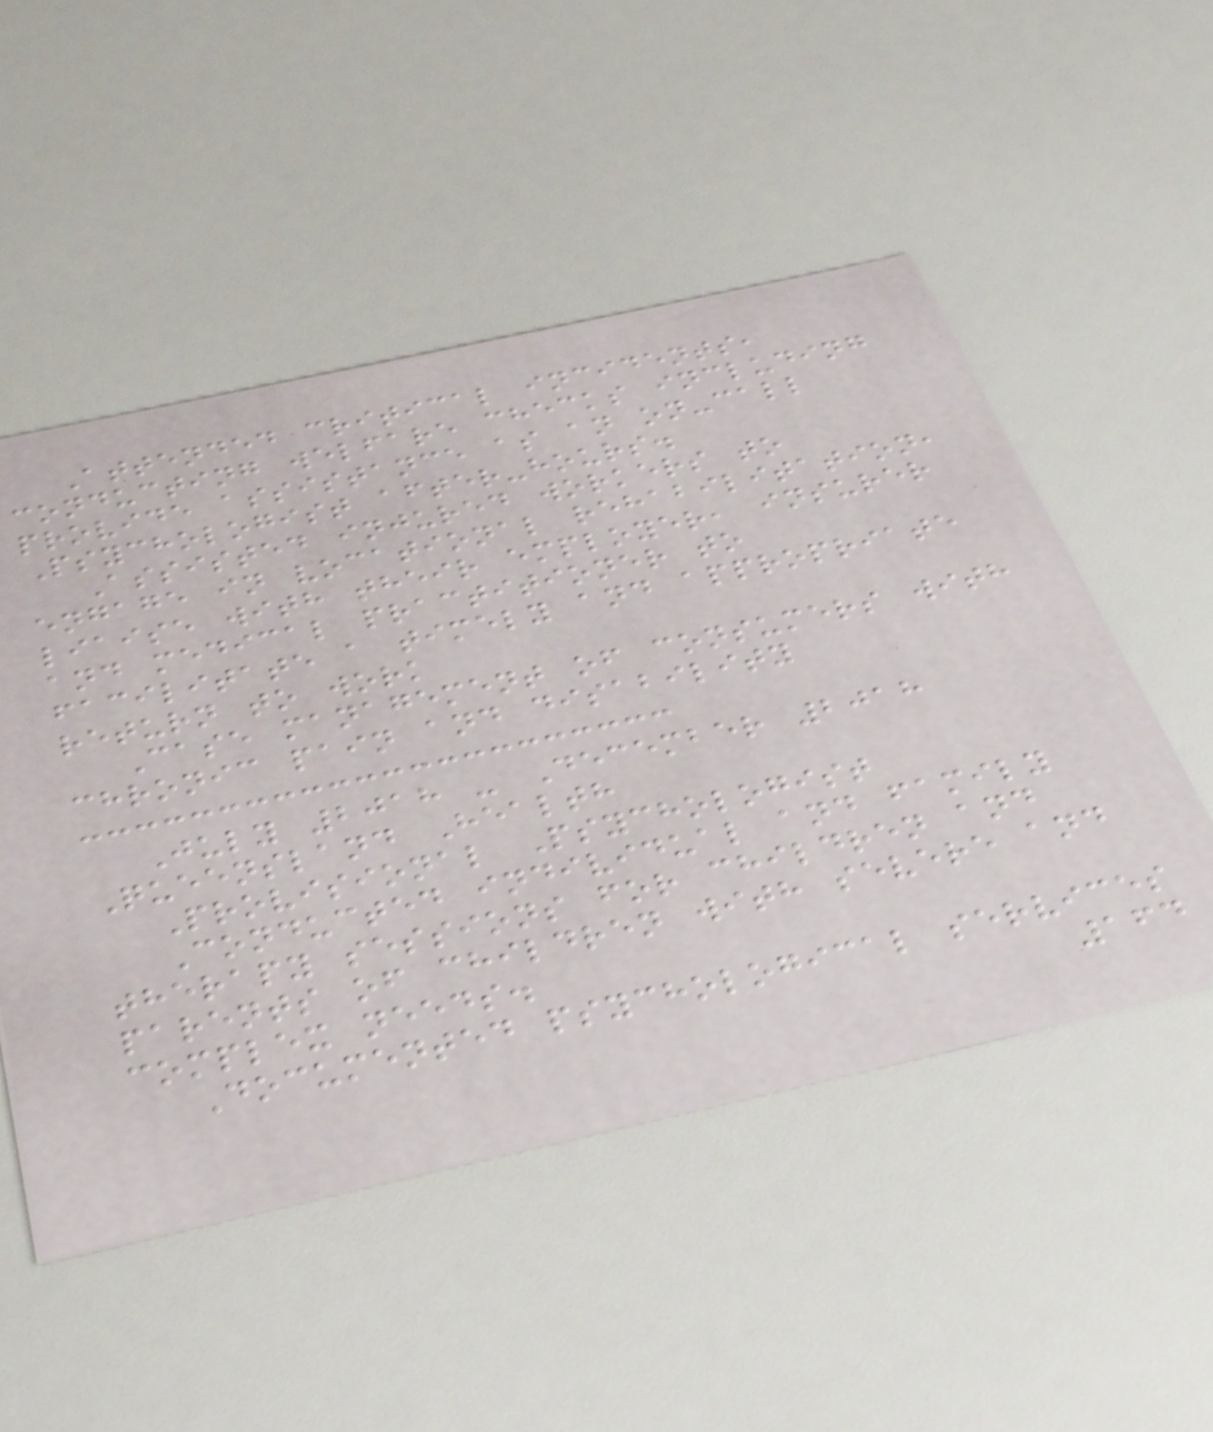Attended critical incidents,
conducting welfare checks including
provide assistance as an on-call
Psychologist after-hours.
Assisted injured workers to
engage in vocational rehabilitation,
liaise with their employer, insurer
and medical practitioner to
facilitate a timely and appropriate
return to work
Case management of consumers with
chronic pain and disability
July 2018 - December 2018
Queensland Health
Provisional Psychologist
Conducted individual and family
therapy sessions for children and
parents of children with severe and
complex needs.
Documented psychological services
164
